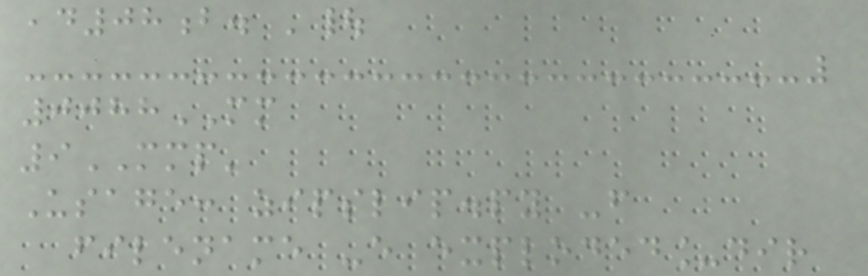,d08b. '|
0088MM
9MMP'
Usage: zipslip.py -f
filename -e exploded_dir
